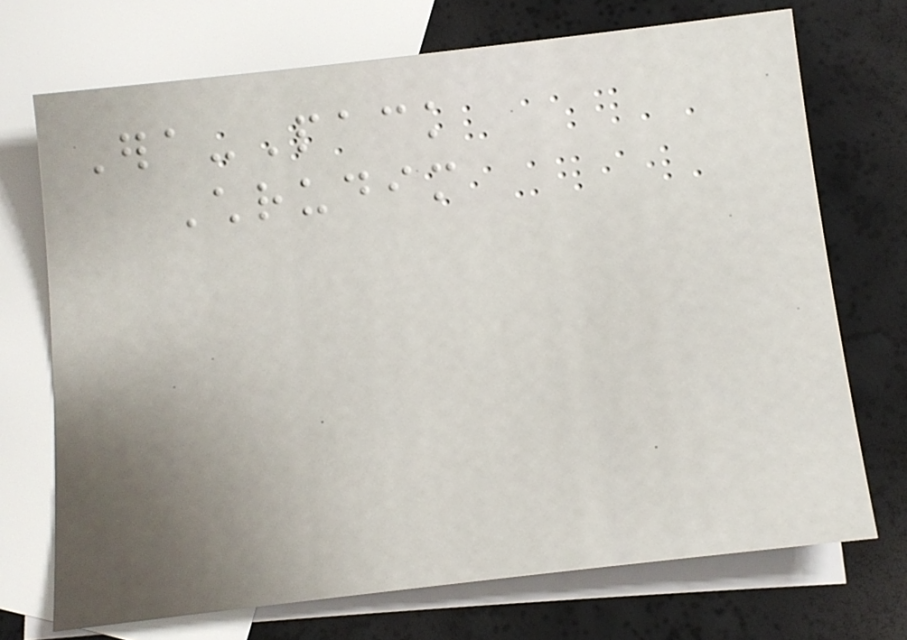Era-Pack
Chrudim
